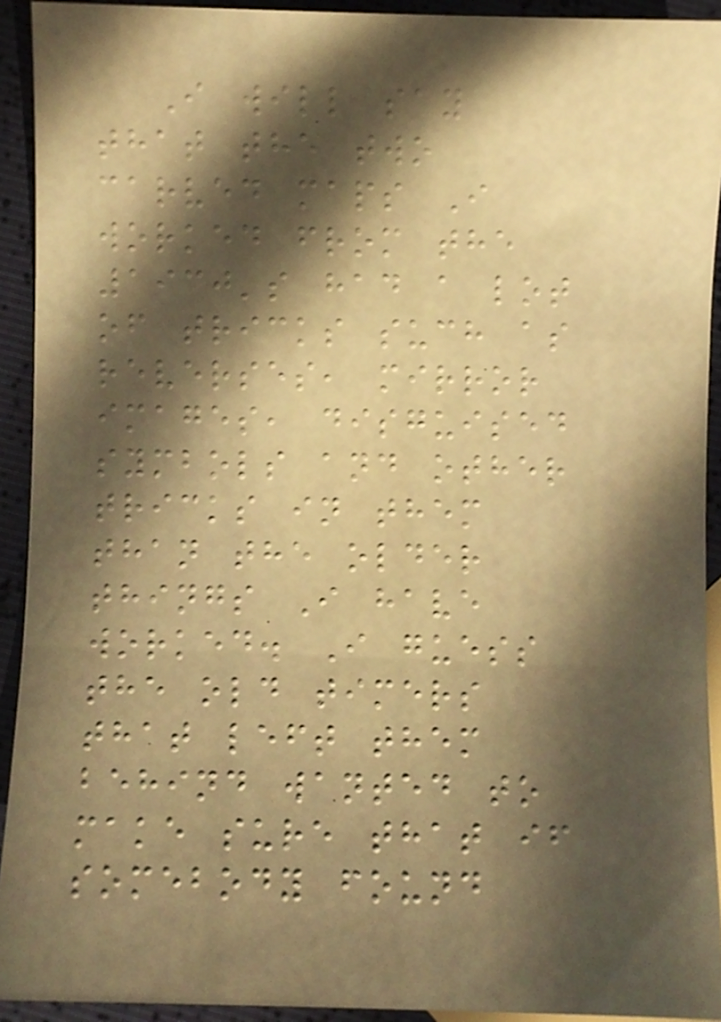I will say
that the two
carved maps I
worked from the
1930's had a lot
of tricks such as
reverses, mirror
images, disguised
symbols and other
tricks in them
than the older
things I have
worked. I guess
the old timers
that left them
behind wanted to
make sure that if
somebody found
